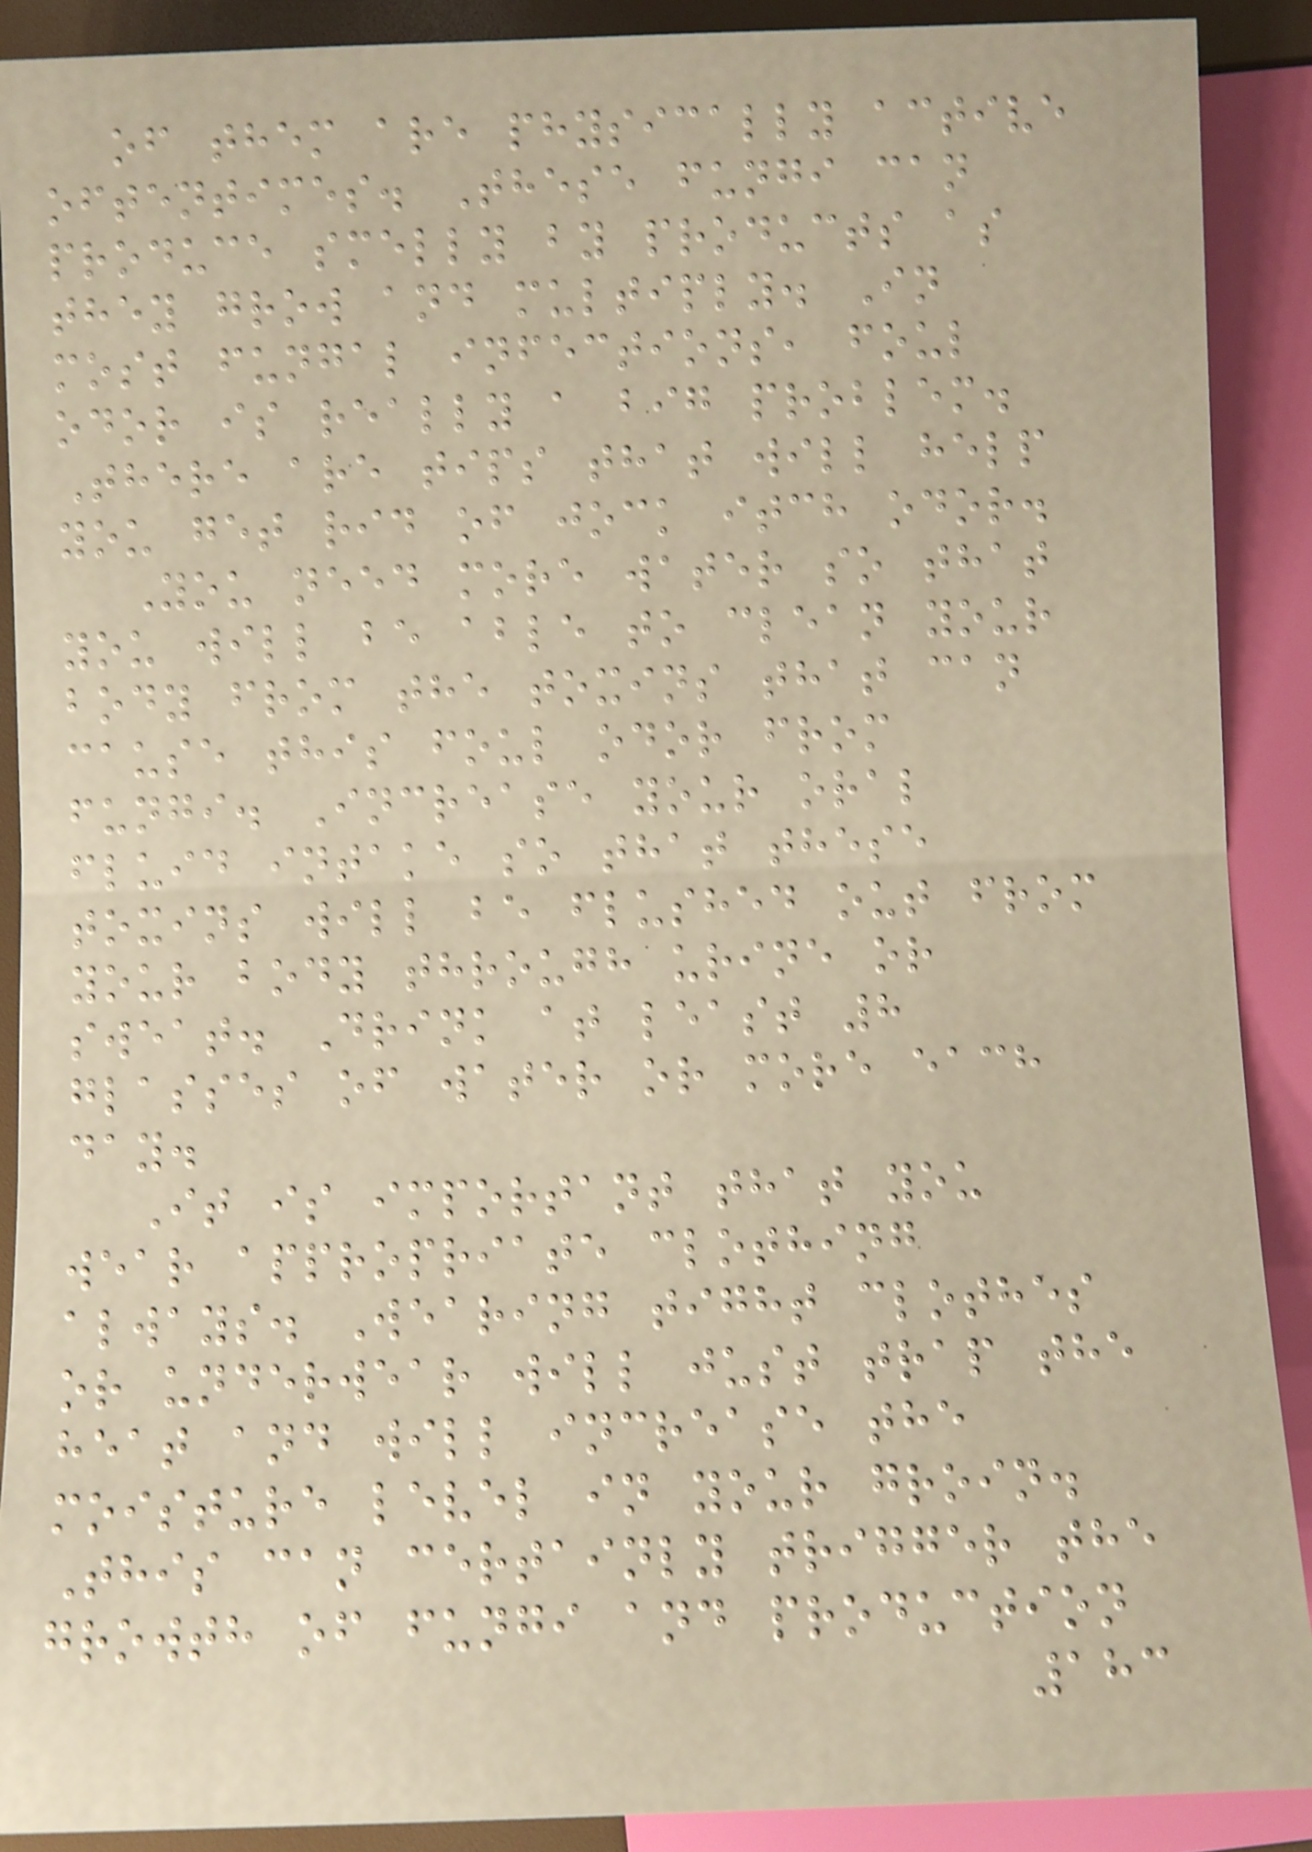of them are physically active
oftentimes. These fungi can
produce smelly by products as
they grow and multiply. In
most fungal infections, foul
odor is really a big problem.
There are tips that will help
you get rid of jock itch odor.
You need more water so that
you will be able to clean your
body from the toxins that can
cause this foul odor from
fungi. Increase your oral
fluid intake so that these
toxins will be flushed out from
your body through urine or
sweat. Drink at least 8
glasses of water or more each
day.
It is important that you
wear appropriate clothing
always. Wearing tight clothes
or underwear will just trap the
heat and will increase the
moisture level in your groin.
This can certainly trigger the
growth of fungi and production
183
